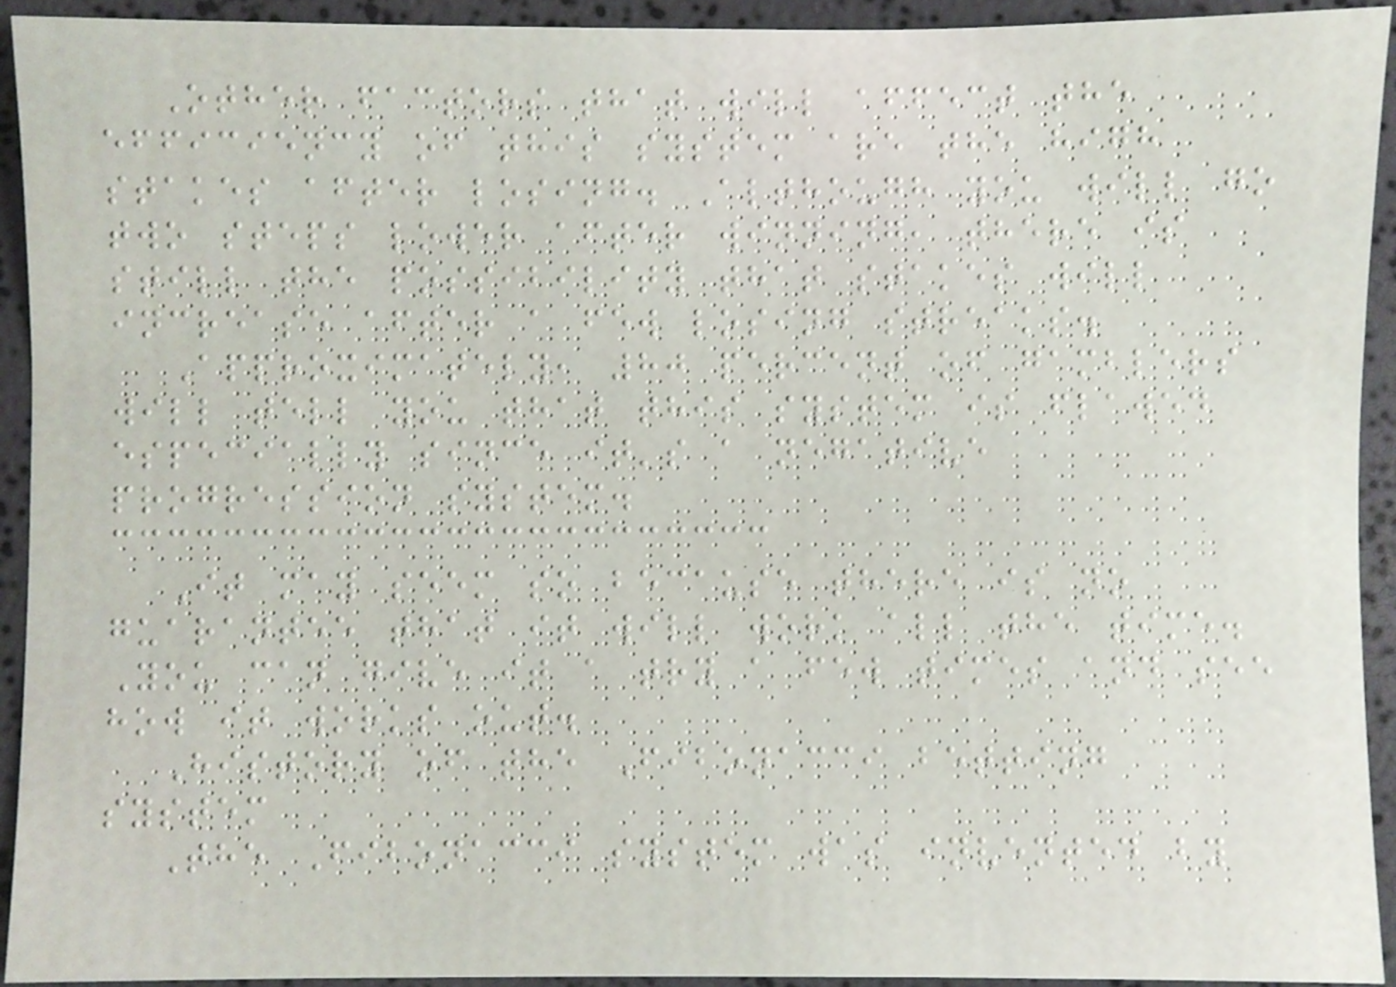Other factors that will affect the
efficiency of this system are the high
stakes after losing. Although you will go
two steps lower after winning, there is
still the possibility that stakes will
increase after a few losing streaks.
Approximately, 80 percent of gamblers
will tell you that this system is flawed
especially since it's a negative
progression system.
It may seem so because there is no
guarantee that it will work all the time.
You can give it a try a few times and see
how it works out.
History of the Fibonacci betting
system
The Fibonacci system was invented by
